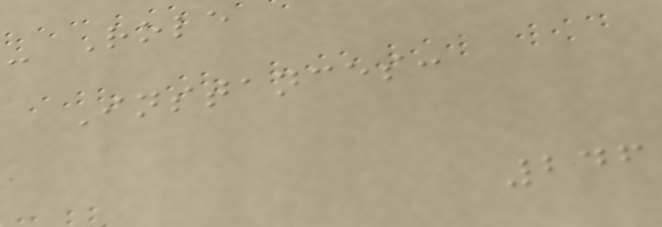- Role
Instances:
246
